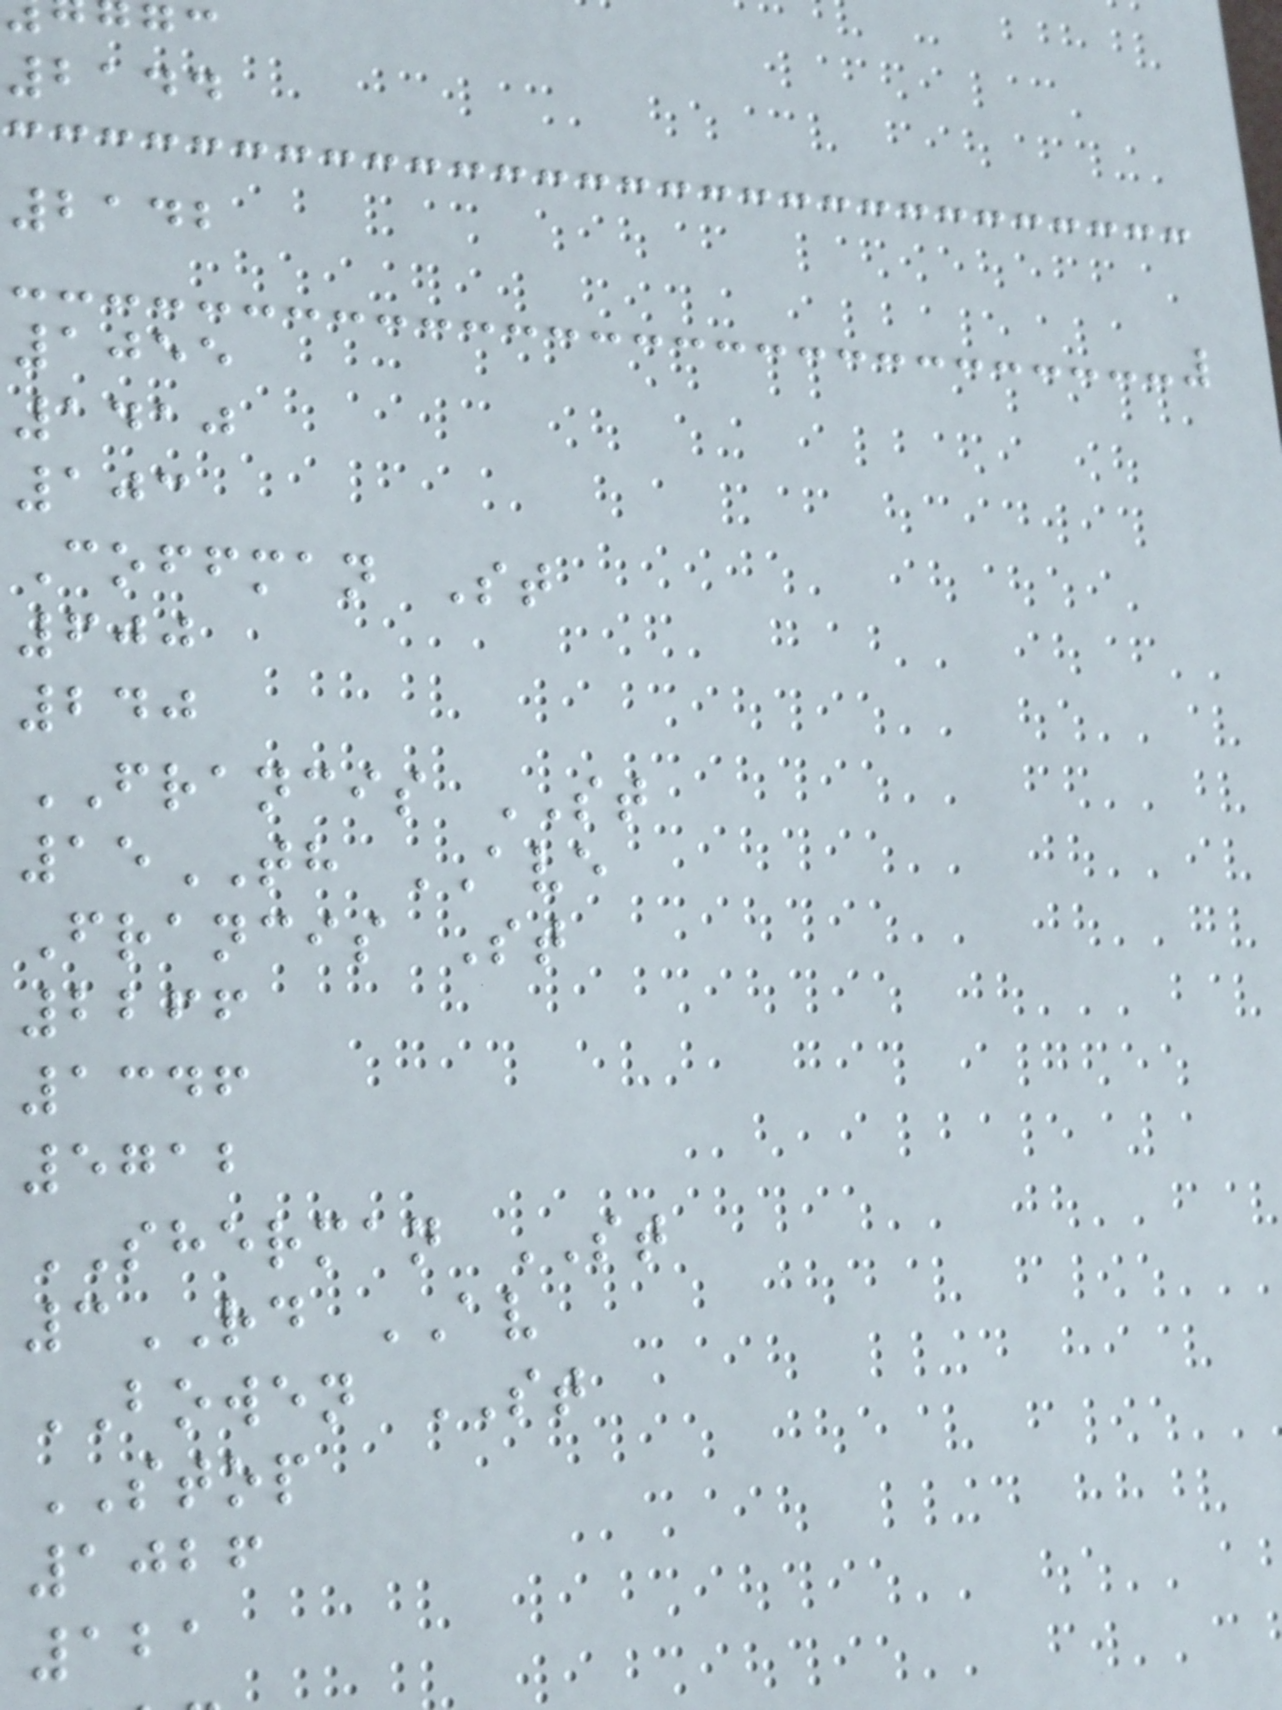2144
2142
1055
1410
103
Coffman St
600
240
FRANCIS ST
15TH AVE
Francis St
2266
1346
5712
SHERMAN ST
3RD AV
BOWEN ST
STOP
1026
121
